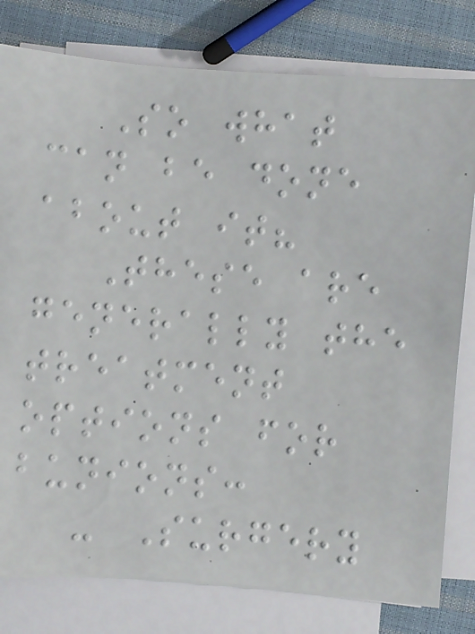So what
can be done
about it?
These are
generally the
treatment
options for
bunions:
- Surgery
